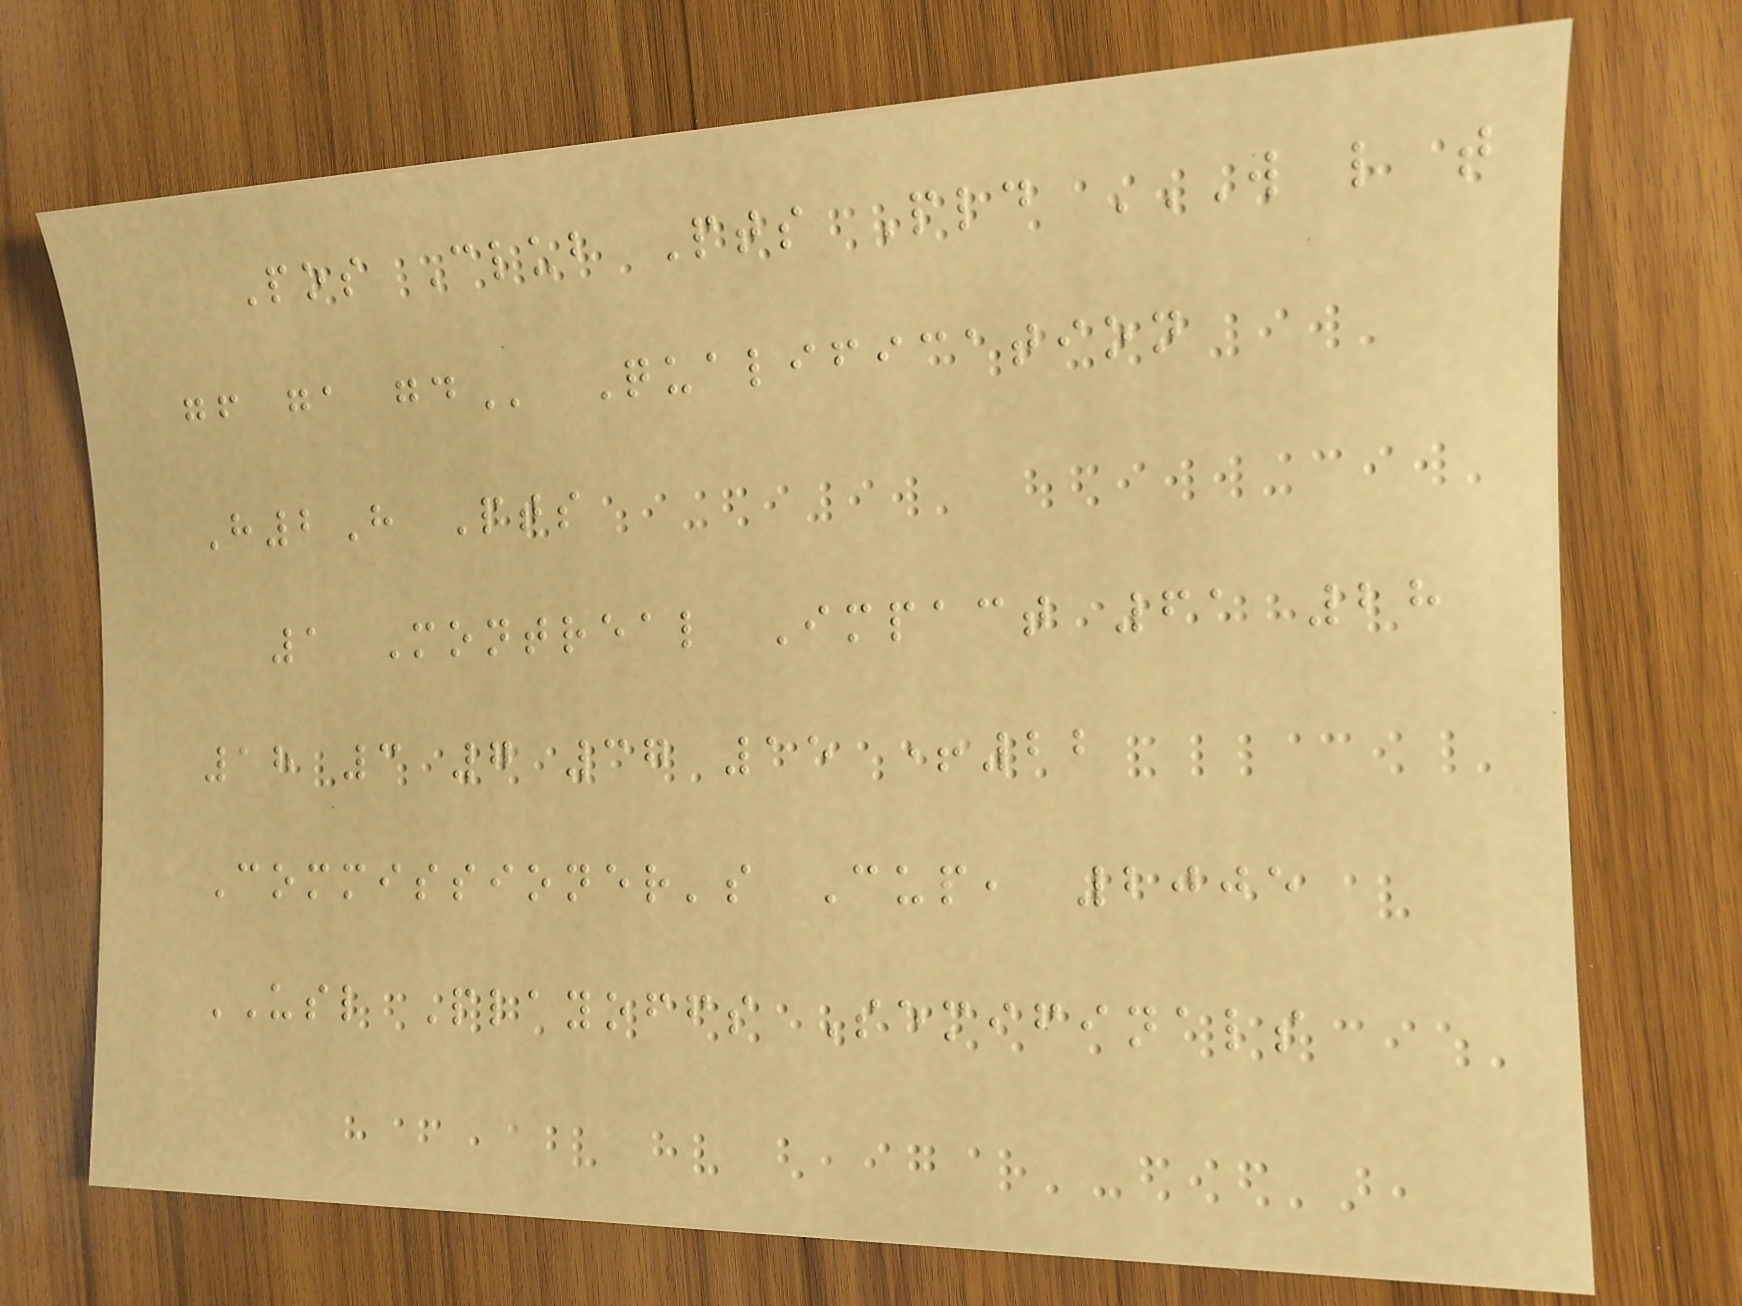Pos Club Pts Pld W L T
GF GA GD Qualification
H2H Pts
1 Montreal Impact 61 28
18 3 7 37 15 +22
Commissioner's Cup, 2005
USL Playoffs Semifinals
